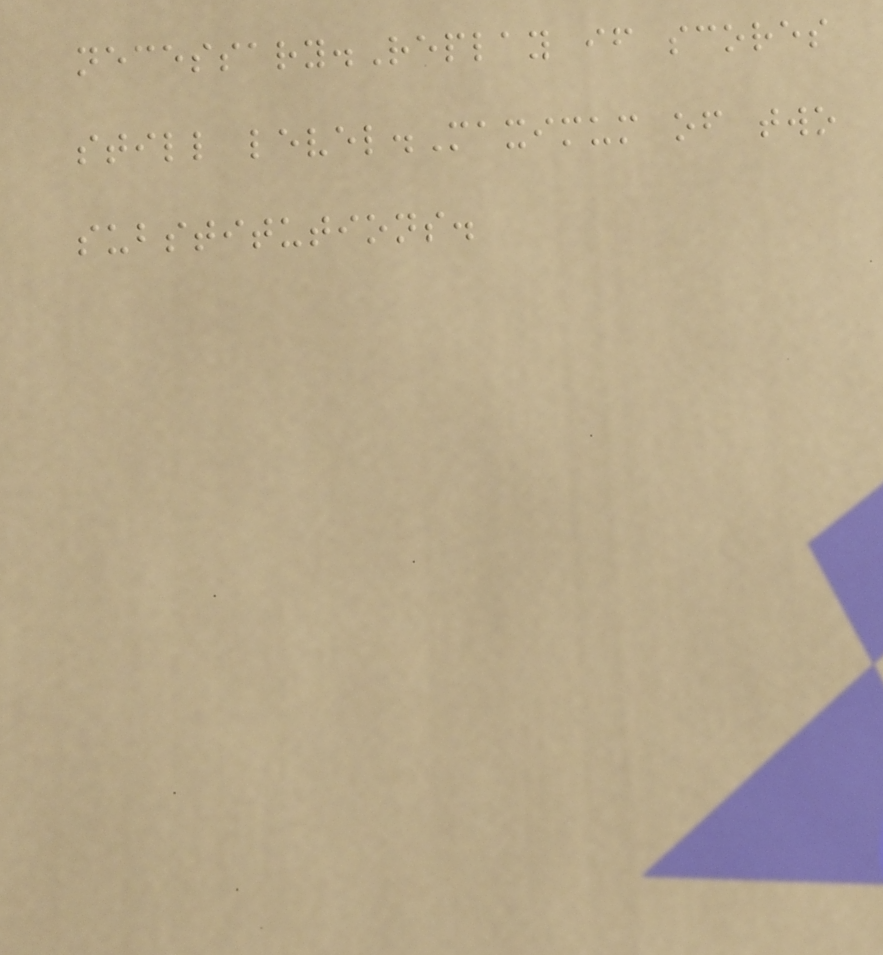necessary.Replay if scores
still level.Maximum of two
substitutions.
